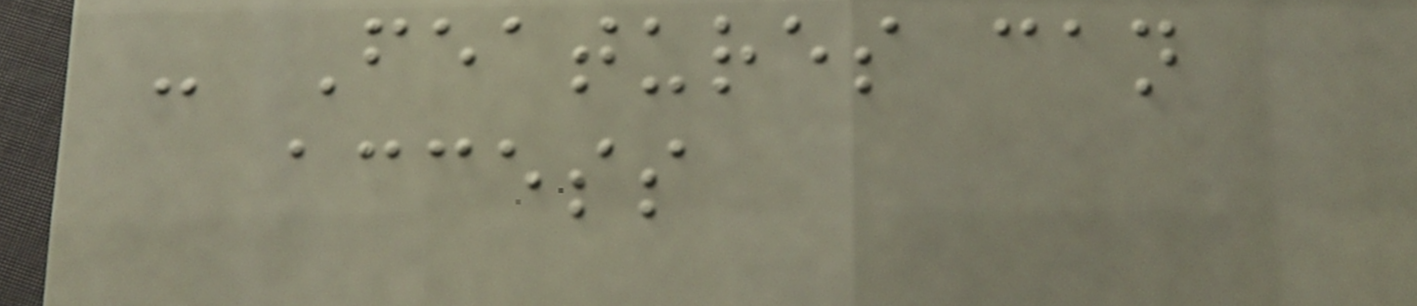- Features can
access
